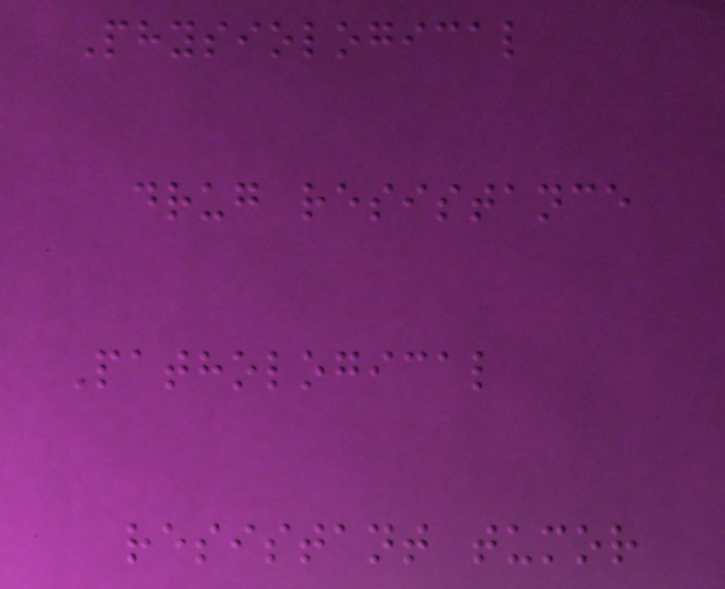Physiological
drug resistance
Pathological
resistant tumor
